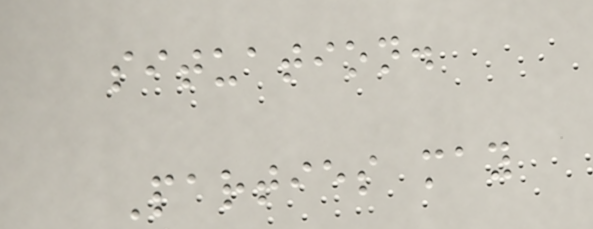situation.
Parties may
